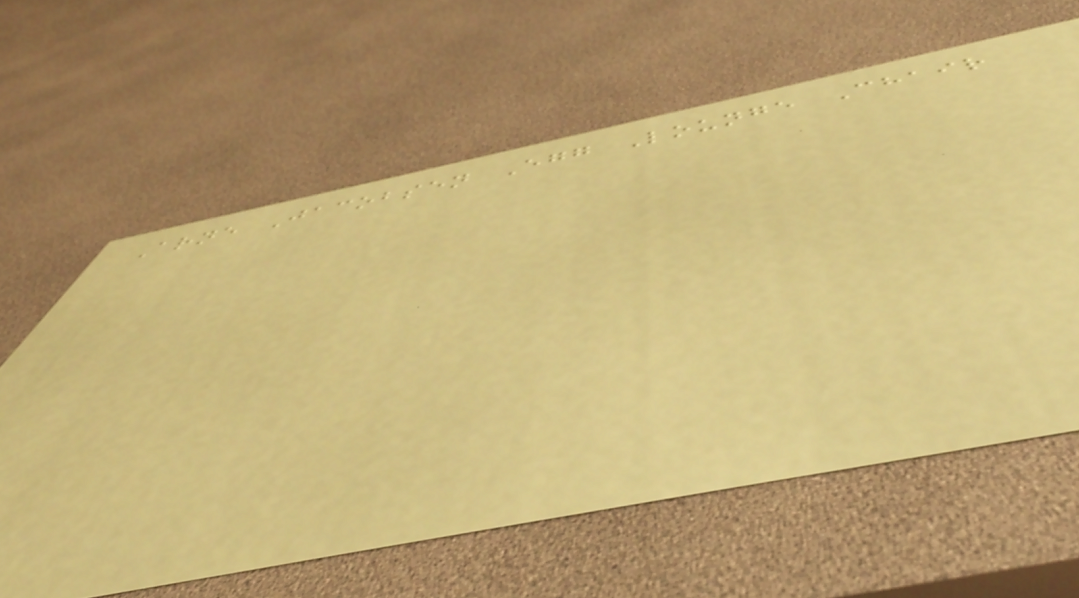Arne Jacobsen Egg Lounge Chair
